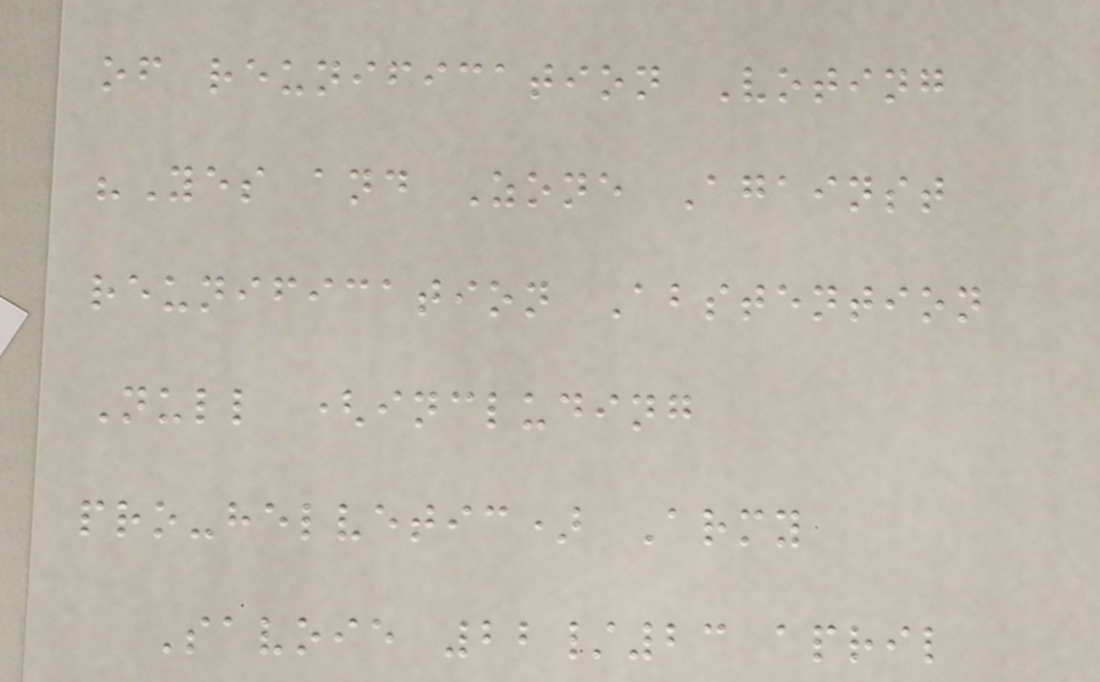of reunification Voting
"Yes and Zone Against
reunification Abstention
Null (including
pro-helvetic) Army
Savoie 22/23 april
